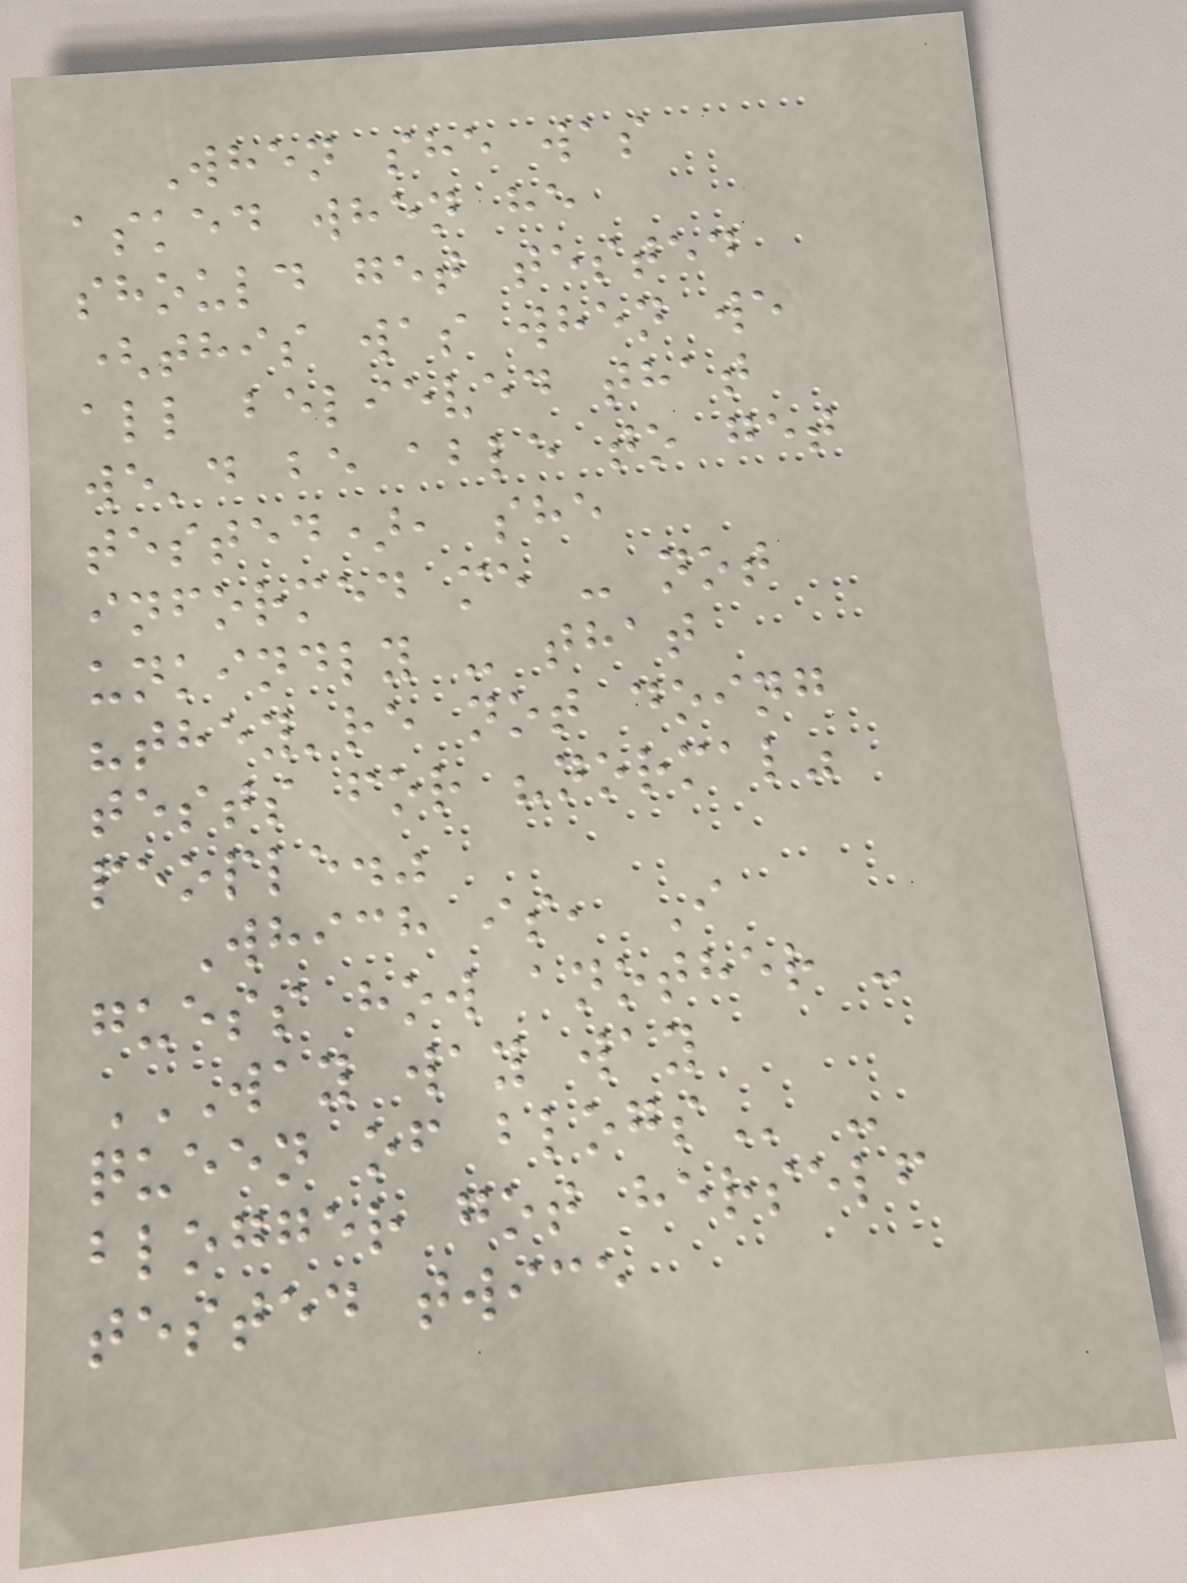When she was
asked when he
should get tested
(this was when we
all believed that
we'd be able to get
tested), she
informed me - not
unkindly - that
"they're not doing
tests for "normal"
people."
Which is, I
guess how another -
WAY WAY WAY
QUEEN OF BLOGS -
blogger got herself
tested twice
